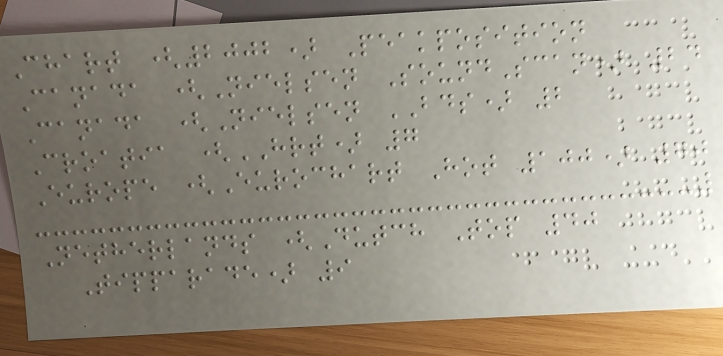Chart (2002) Peakposition
Canada (Nielsen SoundScan) 24
Canada (Nielsen BDS) 2
Croatia (HRT) 7
Europe (Eurochart Hot 100) 70
Netherlands (Dutch Top 40
Tipparade) 9
